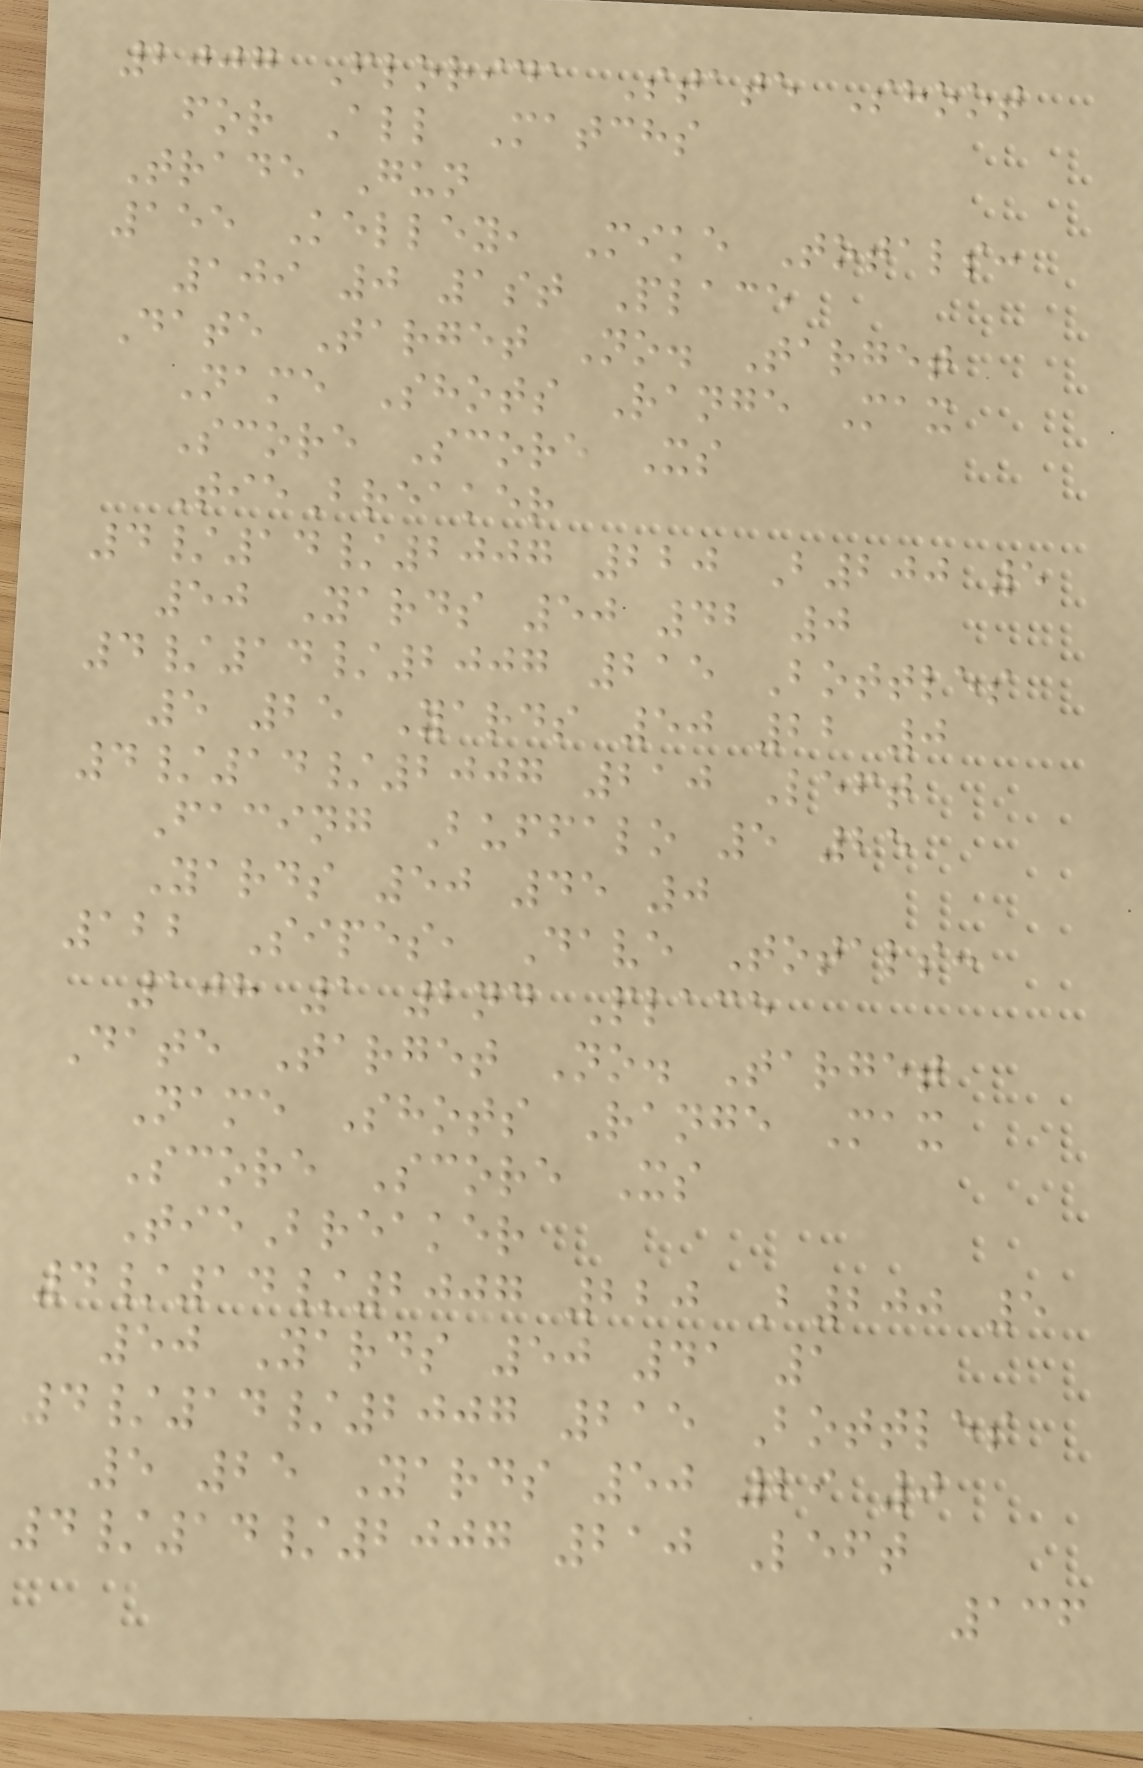2007 Florida State Shoot
for All Matchs
Trade Gun
155 Kelley, Mike Totals:
109 0 1st Place
Date Target No. Target
Name Shots Range Max
Score Score Xs
TieBreaker
4/14/2007 220 B200 5
50 Yards 50 42 0
4/14/2007 215 Bottles
5 25 Yards 50 22 0
4/14/2007 210 Left
Facing Buffalo 5 25
Yards 50 45 0
122 Sipes, Dave Totals:
108 1 2nd Place
Date Target No. Target
Name Shots Range Max
Score Score Xs
TieBreaker
4/14/2007 220 B200 5
50 Yards 50 41 1
4/14/2007 215 Bottles
5 25 Yards 50 29 0
4/14/2007 210 Left
136
